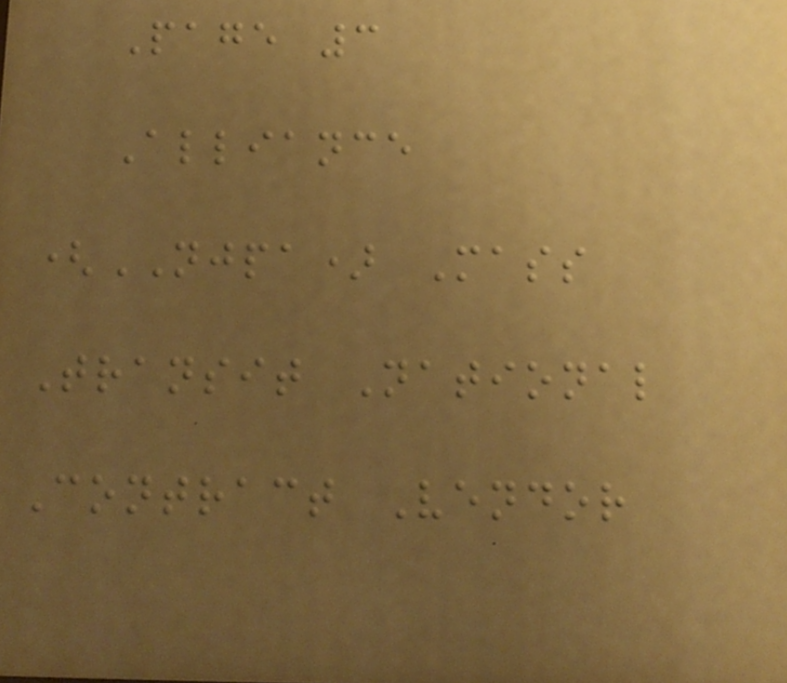Page 3
Alliance
(NJPA) Mass
Transit National
Contract Vendor
